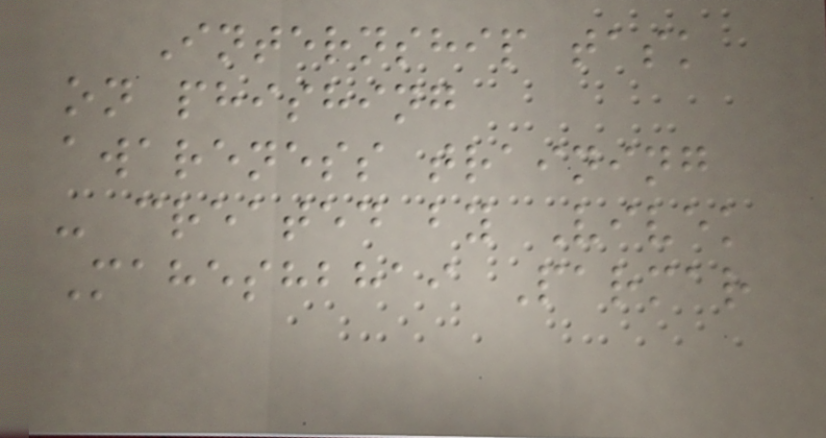Internship task
on phishing
awareness training
- created by Vivek
Maheshbhai Parmar
